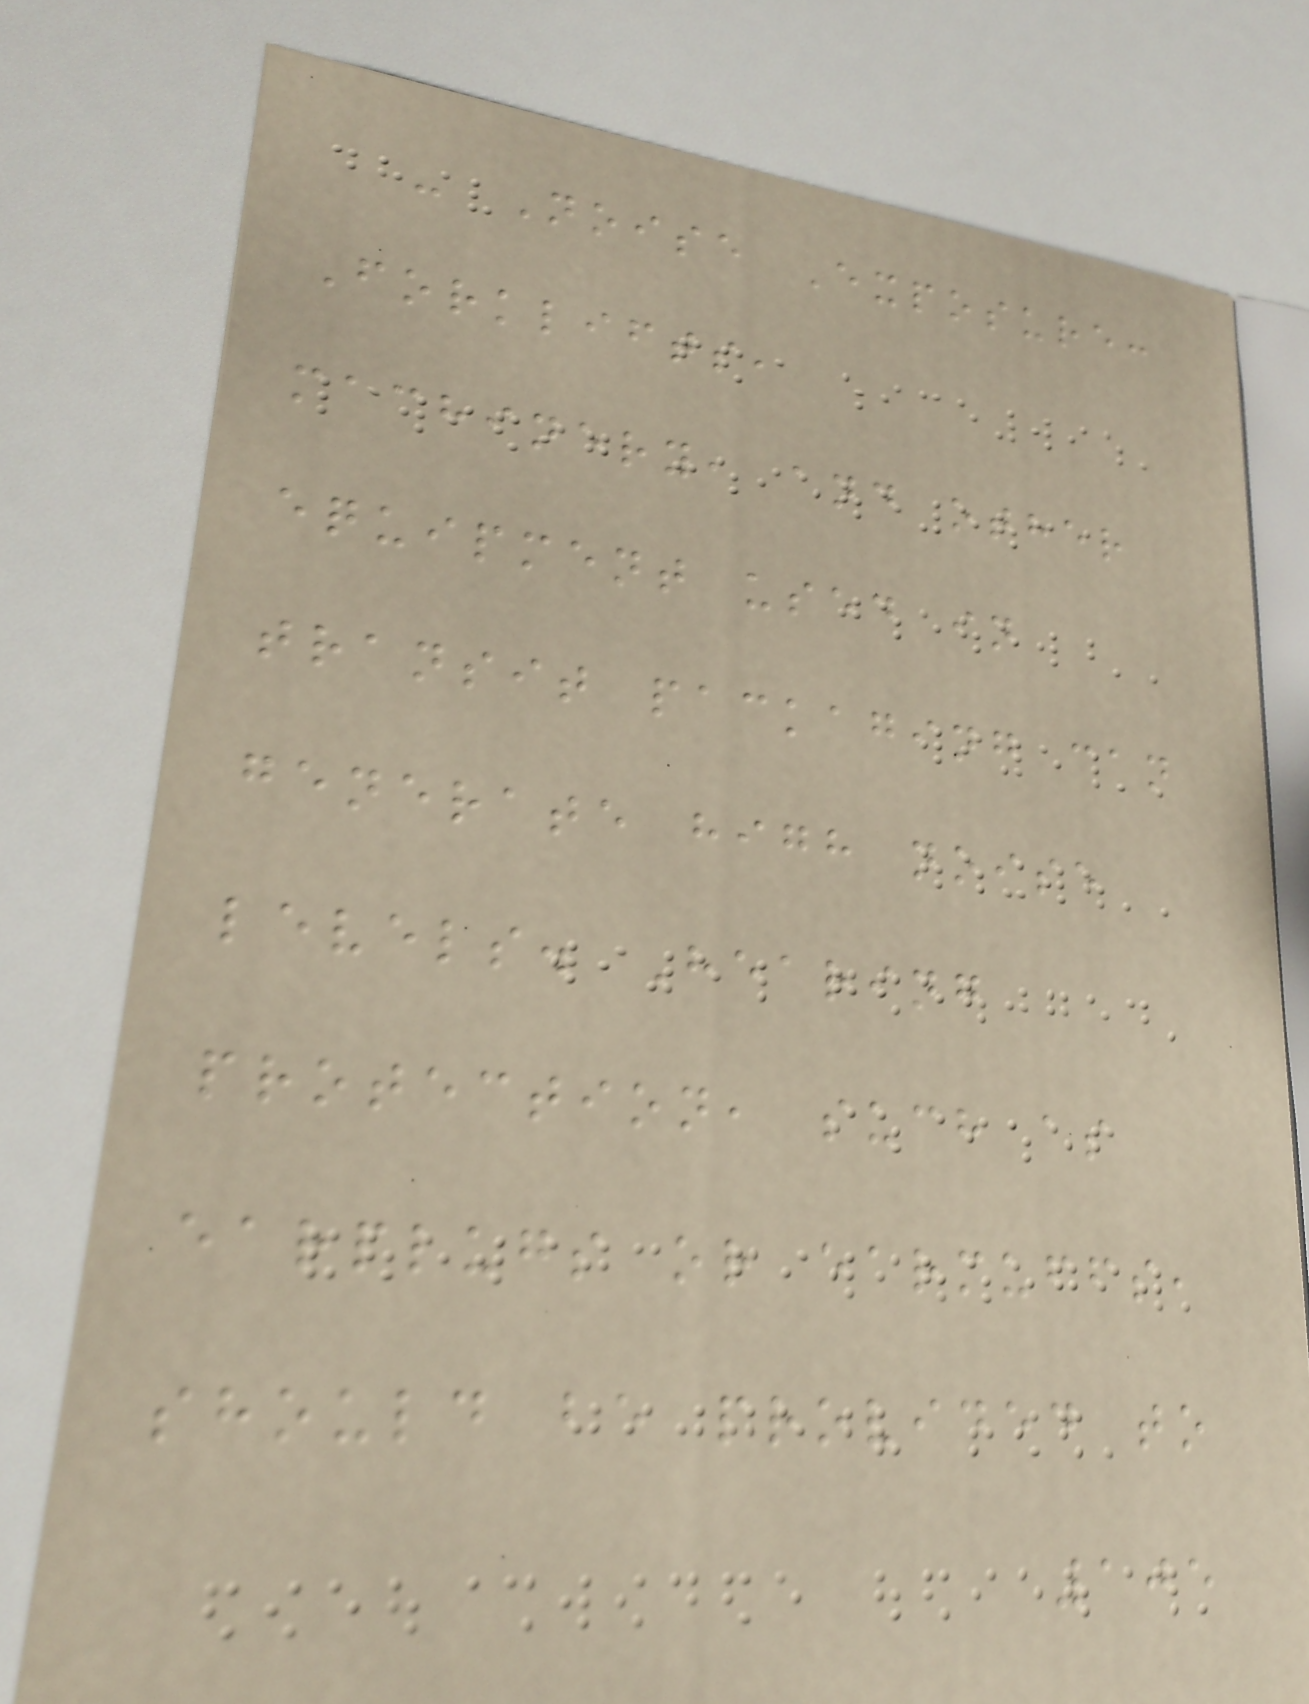- Noise Exposure:
Forklifts,
machinery, and other
equipment used in
transit packaging can
generate high noise
levels. Hearing
protection, such as
earplugs or earmuffs,
should be provided to
105
